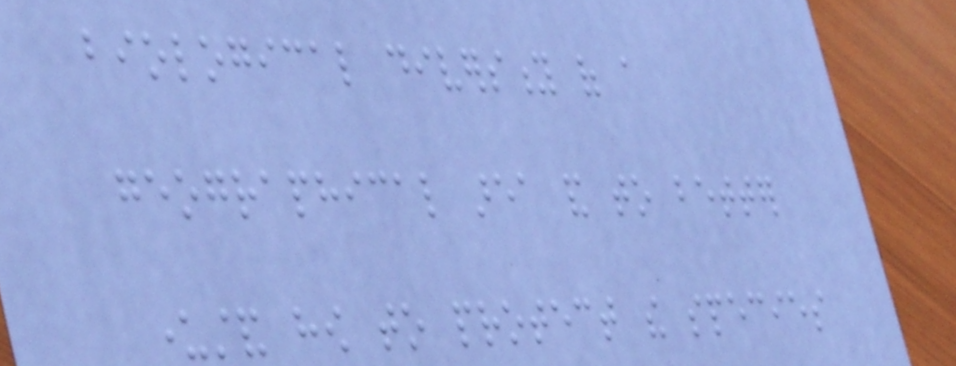biological diversity of a
geographical area and to better
understand how to protect the species
